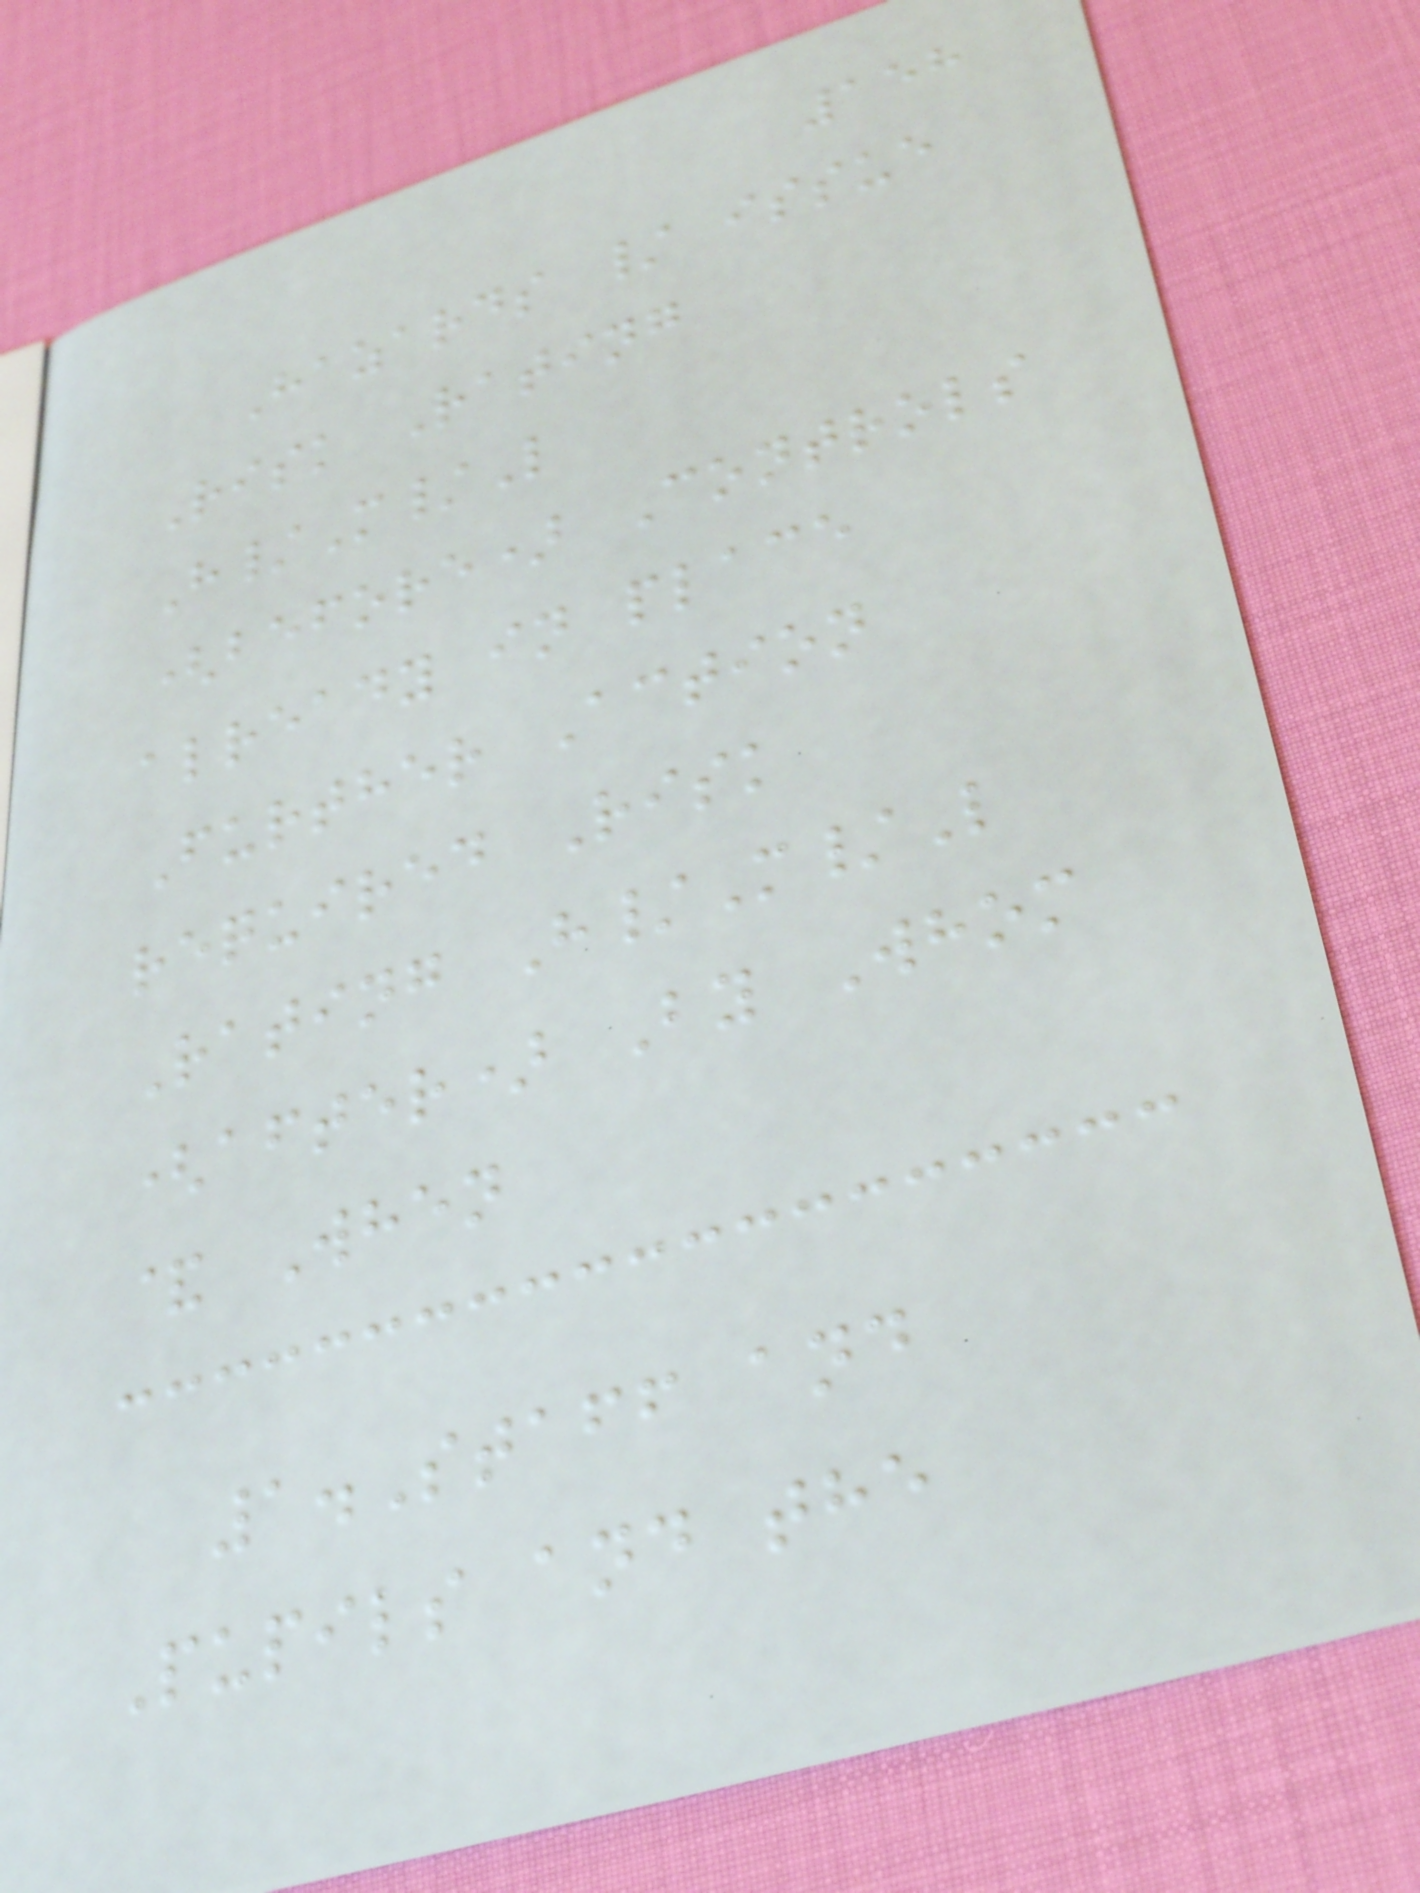158
Hazards / issue
Risk Rating
H/M/L
(before) Controls
already in place
Further Action
required Risk
Rating H/M/L
(after) By Whom
& When
1.Staff and
Pupils and the
